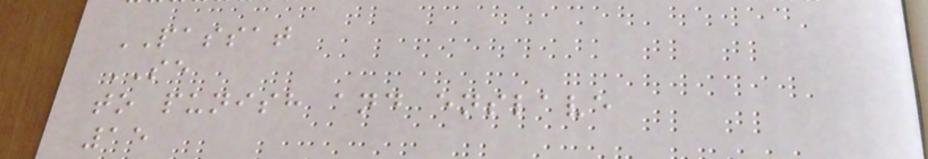PASSAT
SE
to punish and enslave
15
